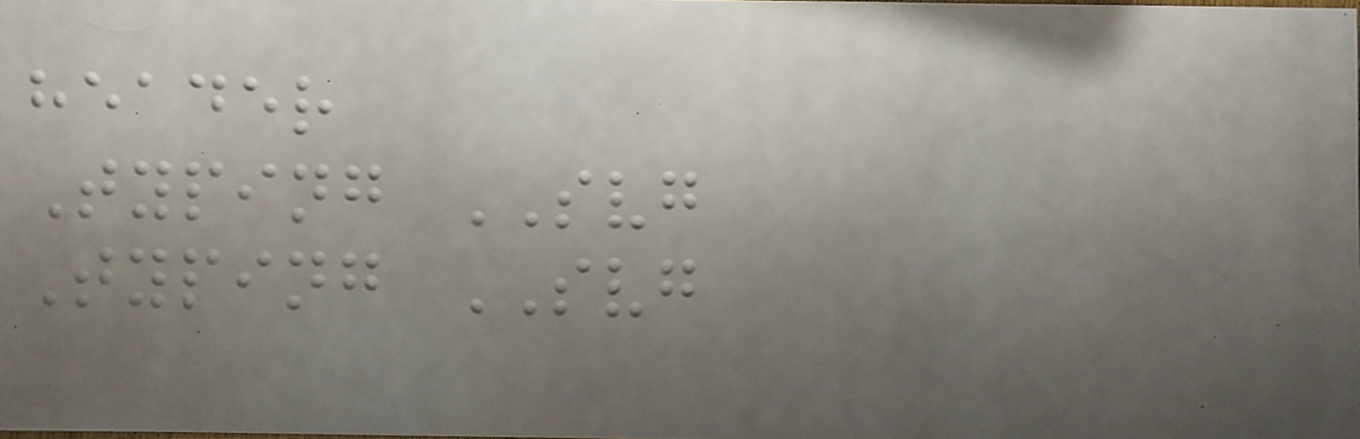header
Typing SVG
Typing SVG
